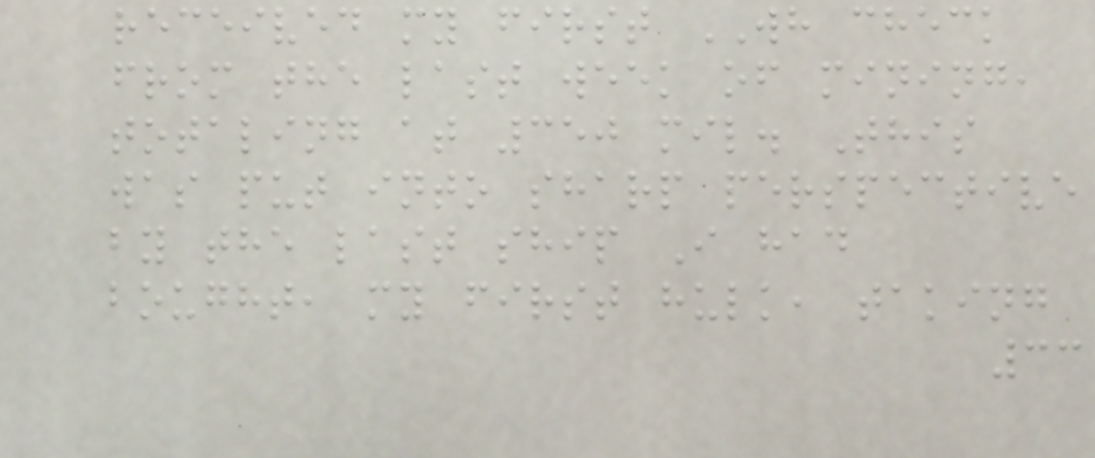received my first WH check
from the last week of mining,
totaling at 350 mil. This
was put into sharp perspective
by the last ship I had
bought, my first hulk, taking
33
